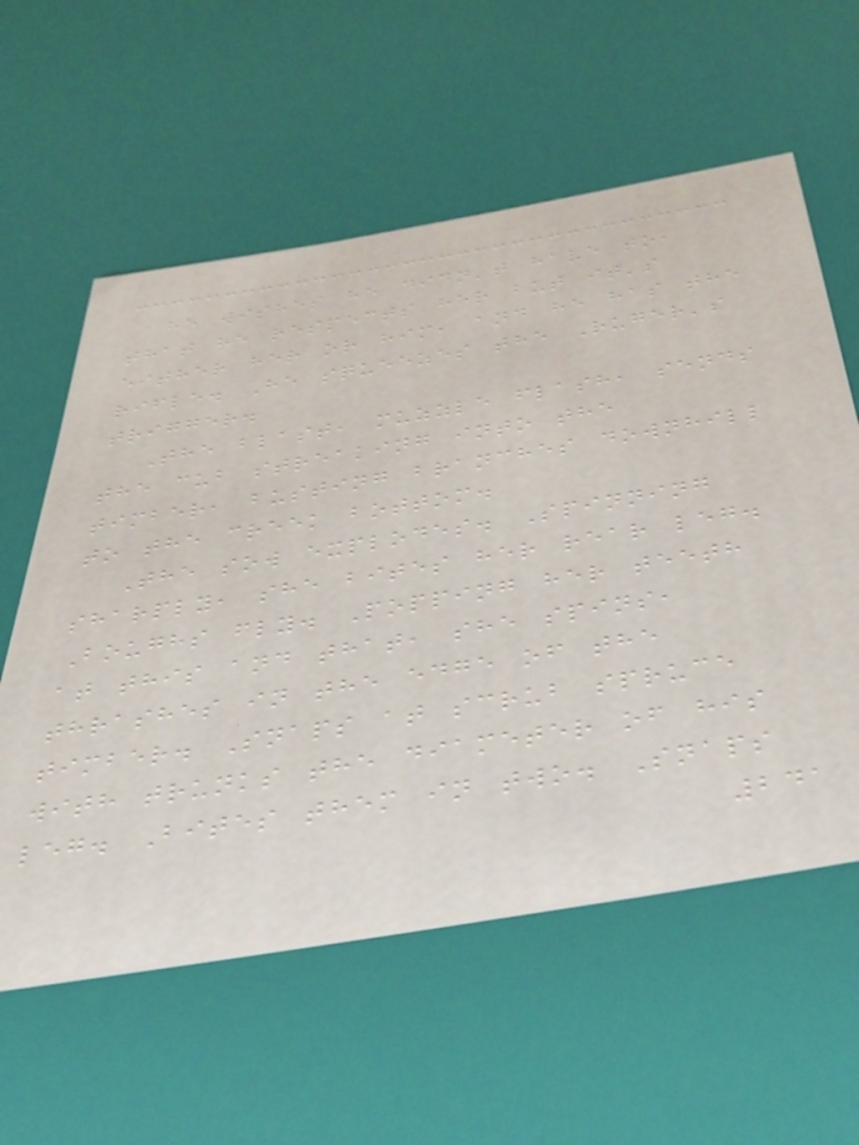he wishes he didn't have to,
that he respects her but it's
either her or him, and he has the
rifle. He squeezes the Ruger's
trigger.
The blast, muzzle flash, sends
the cub streaking into the
timber, busting branches downhill
to the creek bottom.
The sow explodes. Spinning
sharply, she bites her rear leg.
Boughs fly. Popping her teeth
at this and that, she spins,
thrashes in the edge of the
timber. Snaps at scrub spruce
with trunks the diameter of his
leg. Bites them in two. Snaps
241
